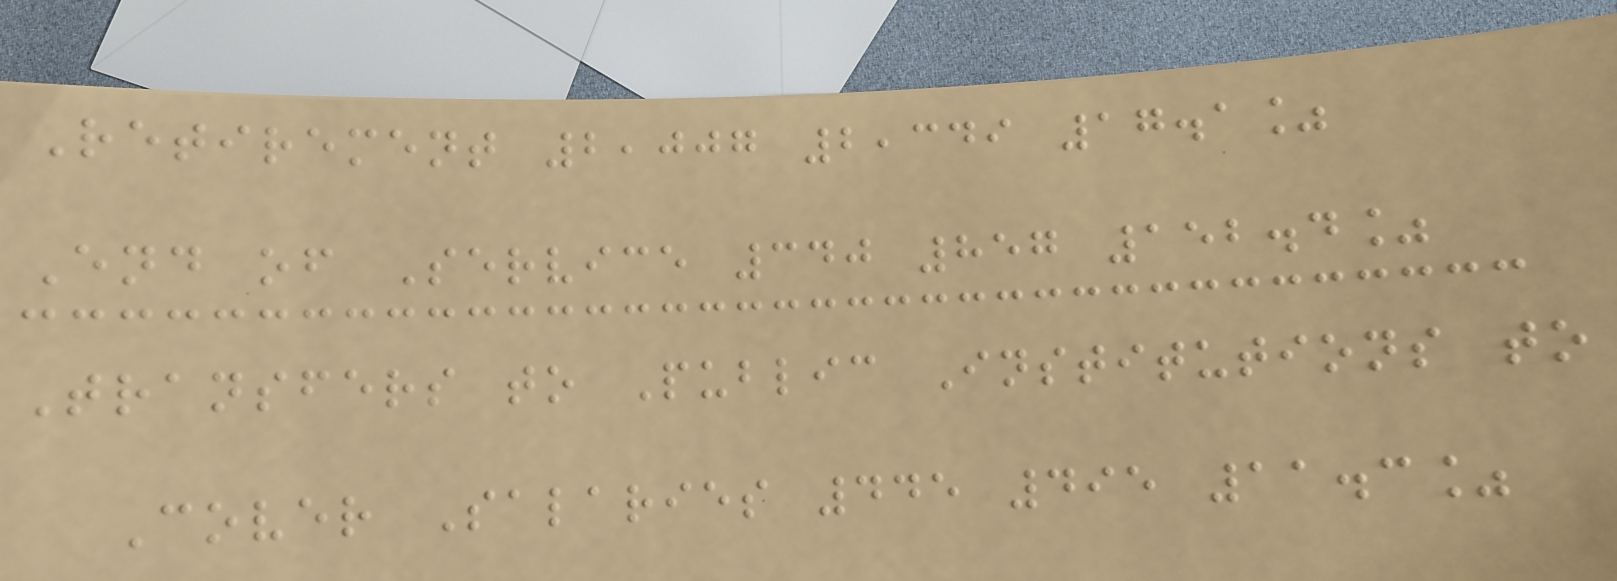Retirement 2,007 2,349 17.1%
End of Service 340 857 152.4%
Transfers to Public Institutions to
Cover Salaries 445 495 11.3%
